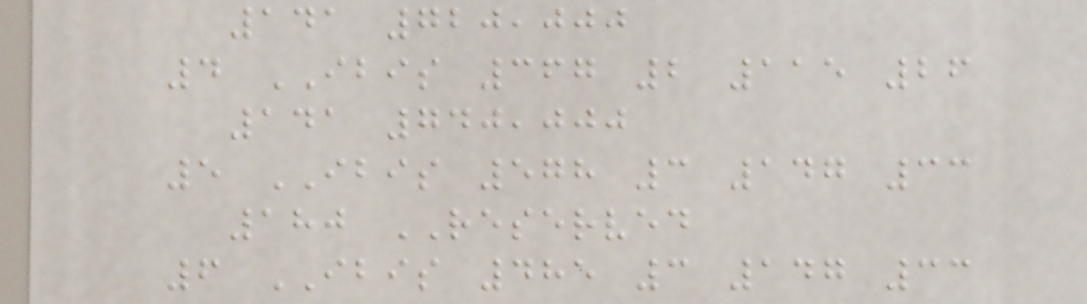141 720,000
4 IBIS 367 2 115 26
141 740,000
5 IBIS 578 3 147 33
180 RESERVED
6 IBIS 485 3 147 33
